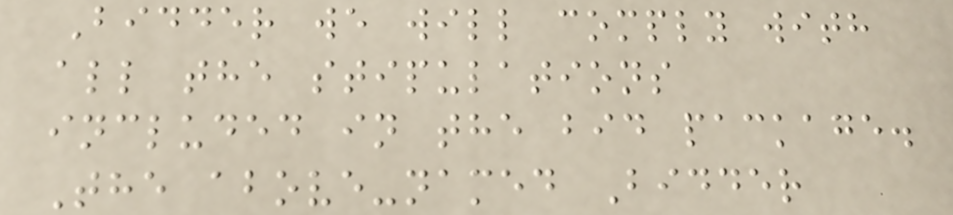Bidder we will comply with
all the stipulations
included in the bid package.
The above-named Bidder
